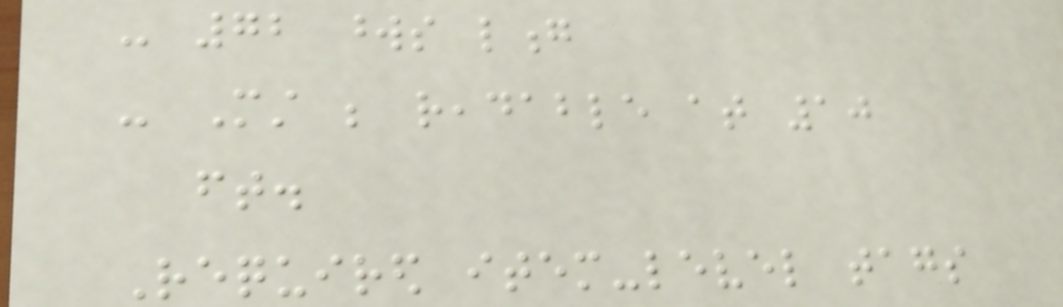- 72 words long
- Must be readable at 10
ft.
Required item-level tags
